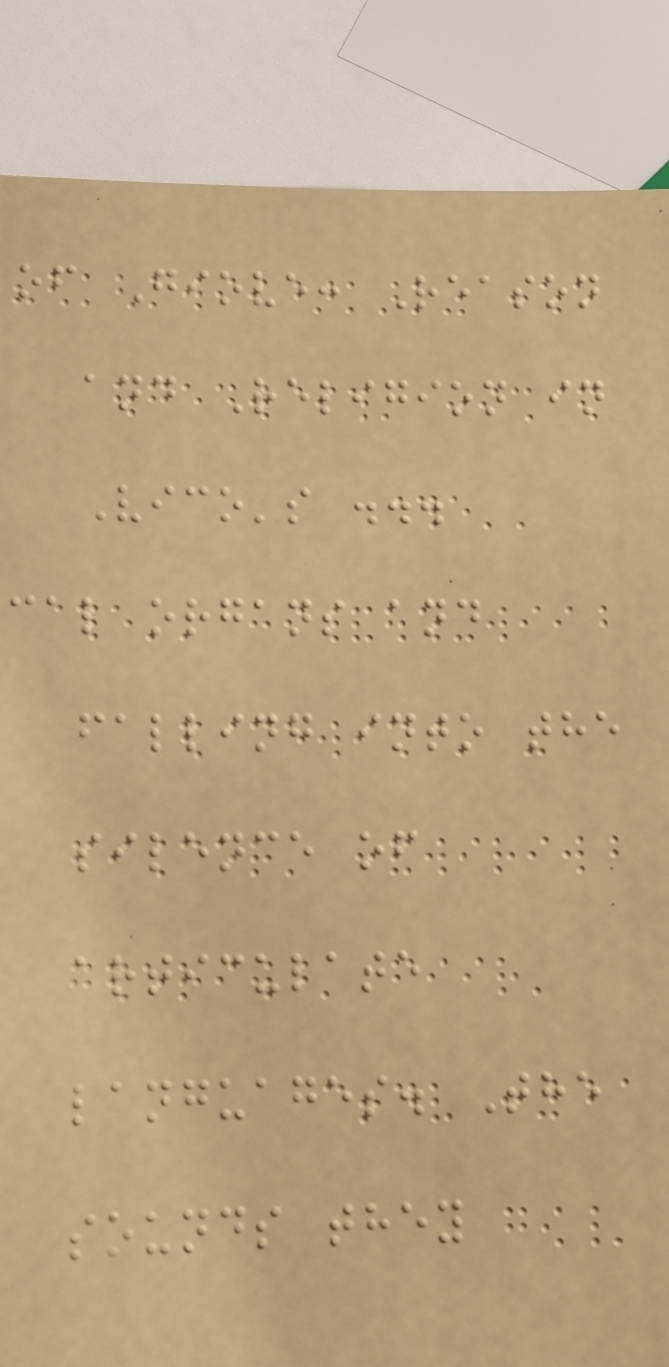of Giove: Reason
and Religion in
Vico's ...
cal organs and
falling into the
silence of
articulate
languages. The
sounds they
